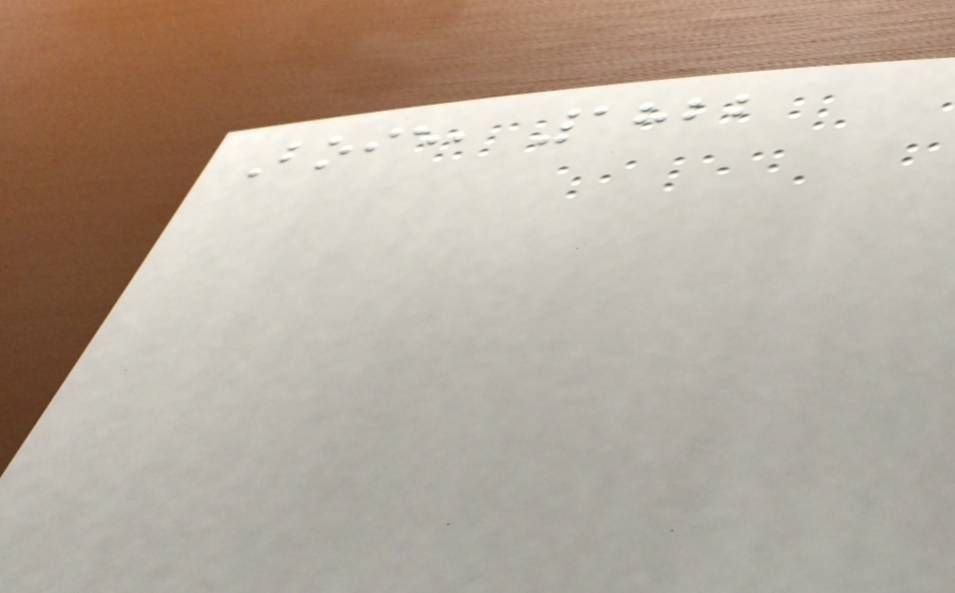Boie, 1822
